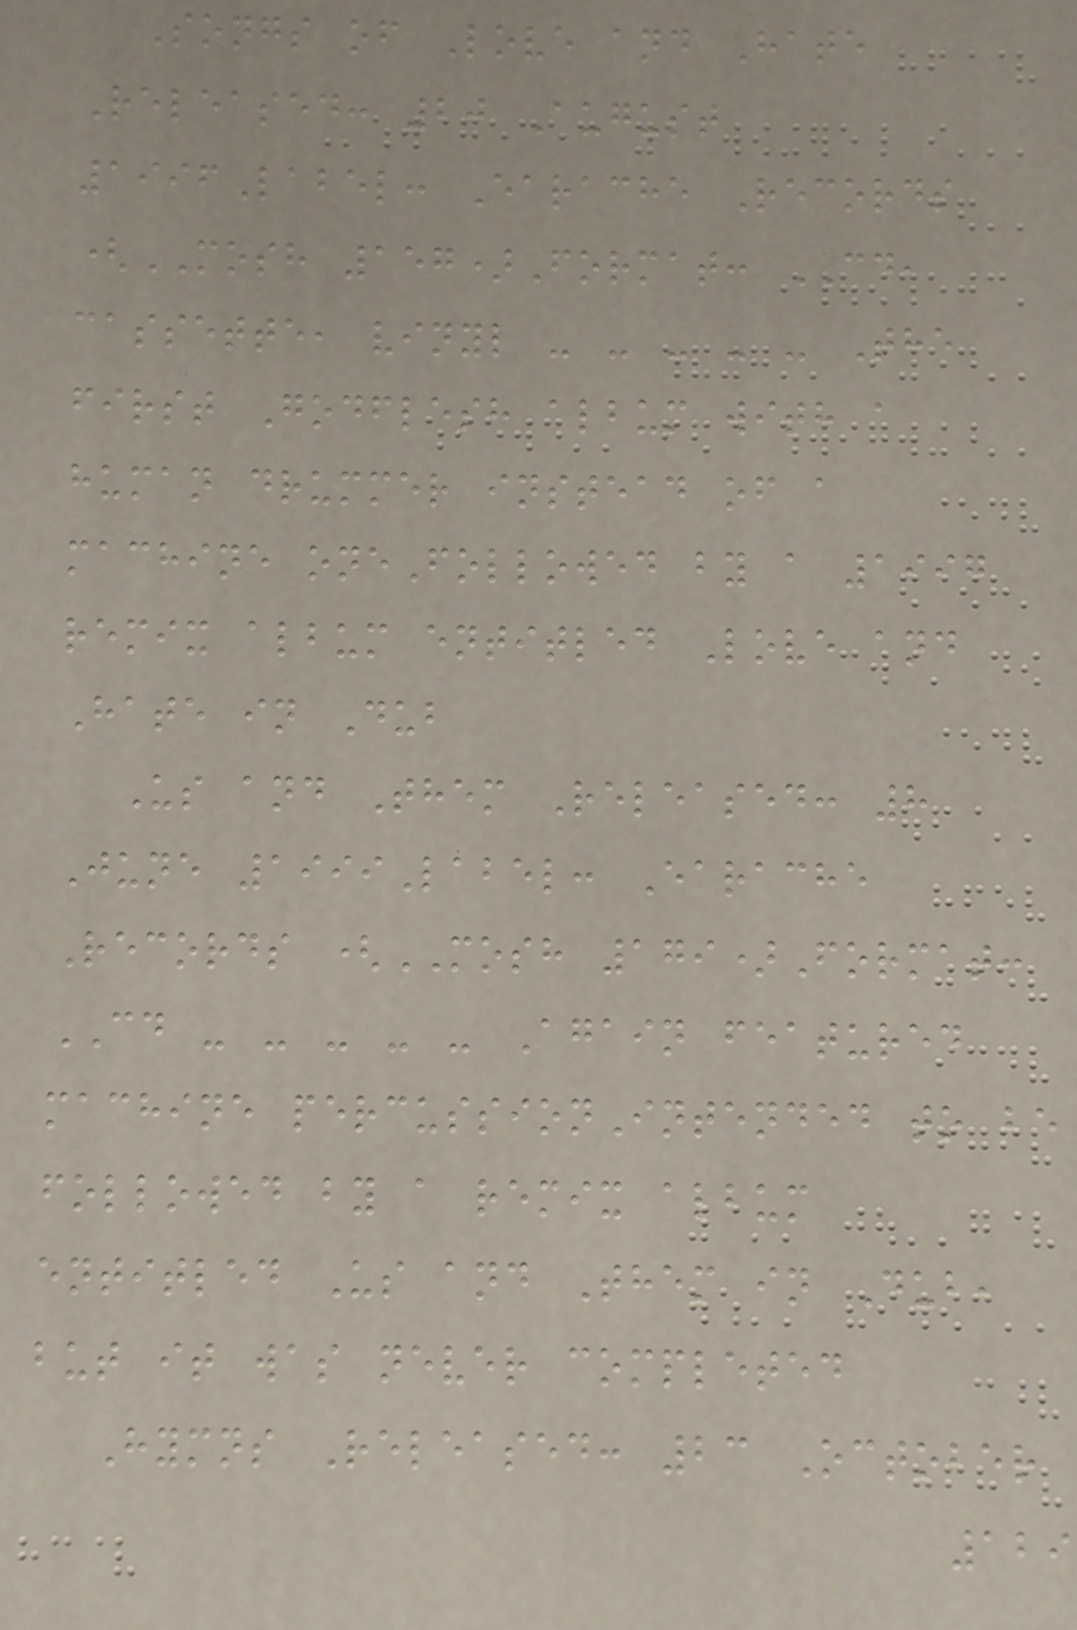Songs of Love and Hate
Released: 20 August
1996Label: Earache Records
(MOSH 157)Format: CD,
cassette, vinyl - - - - - The
first Godflesh album with a
human drummer instead of a
machine oneFollowed by a 1997
remix album entitled Love and
Hate in Dub
Us and Them Released: 8
June 1999Label: Earache
Records (MOSH 179)Format:
CD - - - - - Again featured
machine percussionIntended to be
followed by a remix album
entitled Us and Them in Dub,
but it was never completed
Hymns Released: 23 October
129
